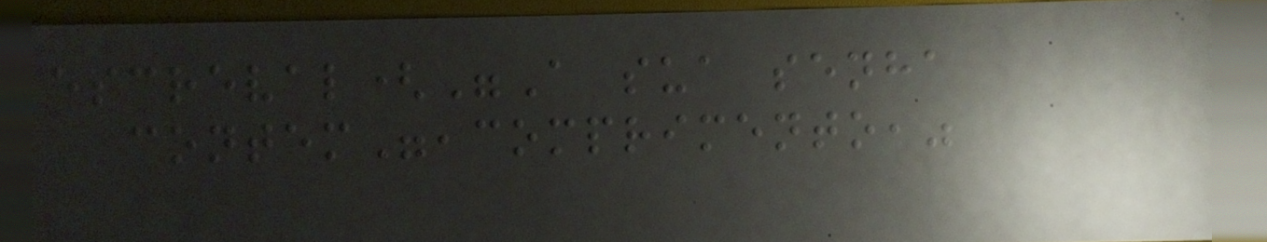escreval("A sua senha
contem",comprimento,"
